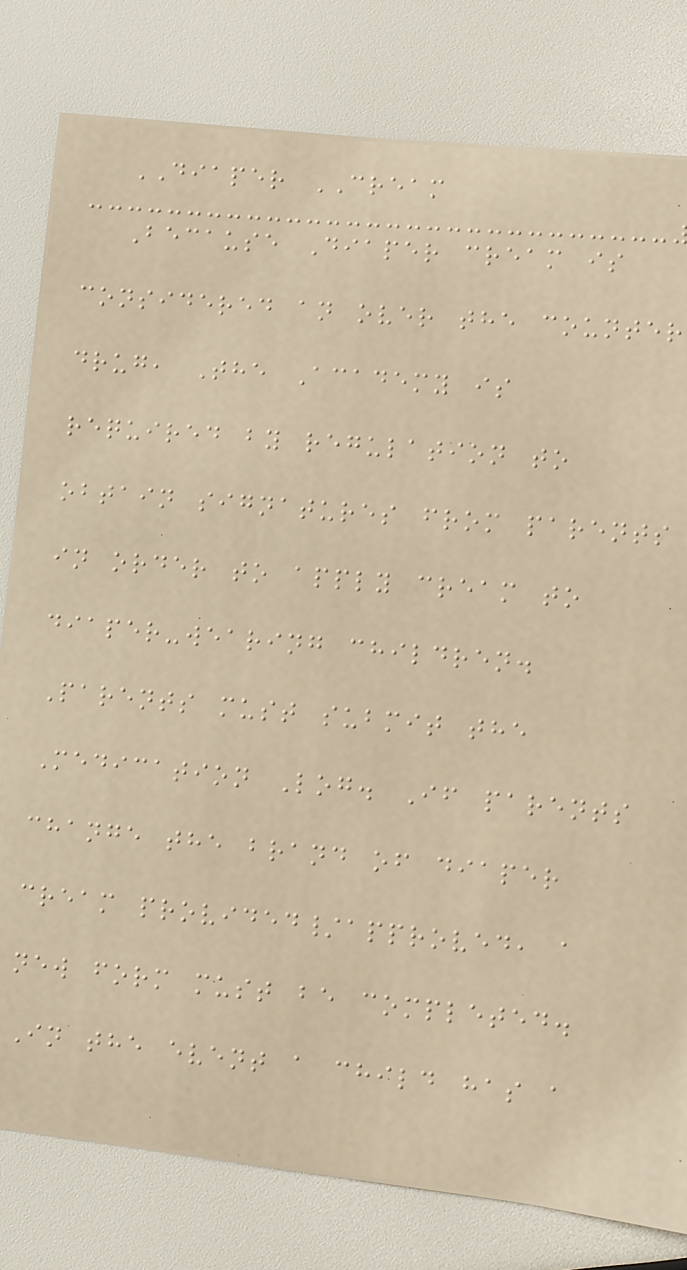DIAPER CREAM
Because Diaper cream is
considered an over the counter
drug, The Academy is
required by regulation to
obtain signatures from parents
in order to apply cream to
diaper-wearing children.
Parents must submit the
Medication Log. If parents
change the brand of diaper
cream provided/approved, a
new form must be completed.
In the event a child has a
